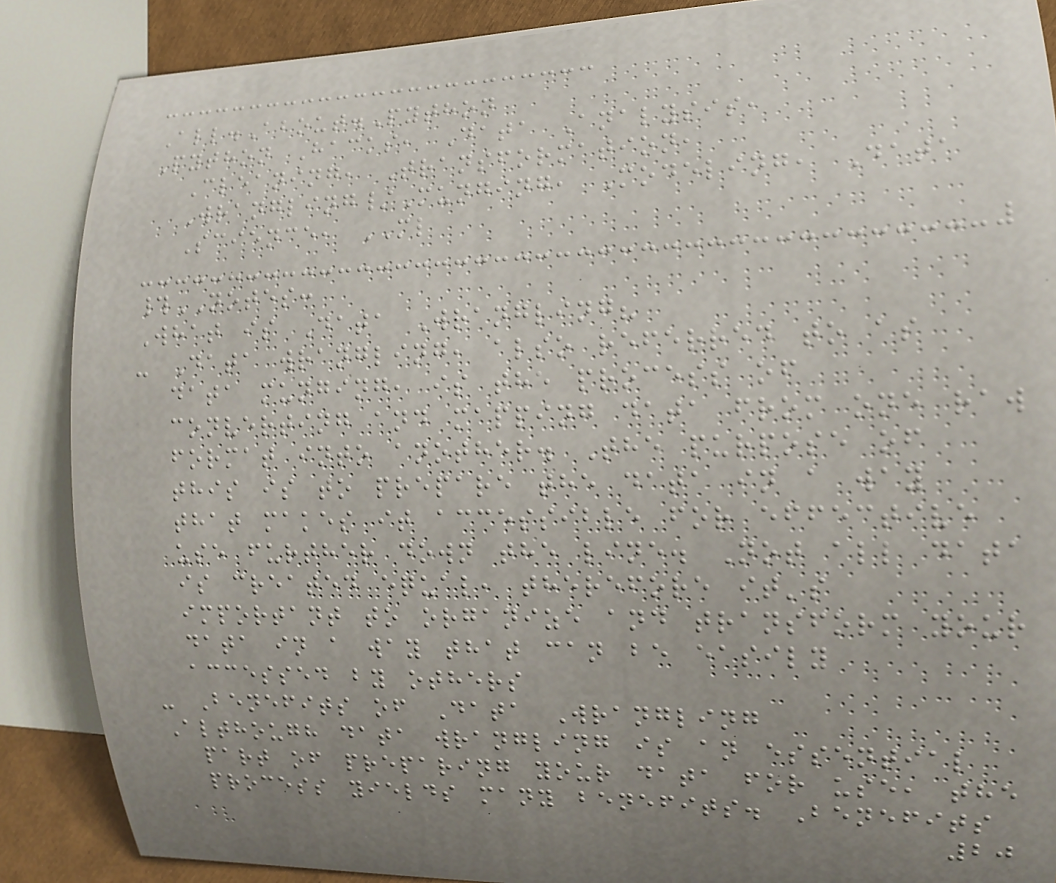All.About.Python
Python Hacks, Data Analysis,
Cleaning, Transformation,
Wrangling/Munging, Modeling, Data
Science, ML
#NOTES:
What is Data Wrangling?
- Data wrangling, also referred to as
data munging, is the process of
converting and mapping data from one raw
format into another. The purpose of
this is to prepare the data in a way
that makes it accessible for effective
use further down the line. Not all data
is created equal, therefore it's
important to organize and transform your
data in a way that can be easily
accessed by others
- Benefits of Data Wrangling
Although data wrangling is an essential
part of preparing your data for use, the
process yields many benefits. Benefits
20
